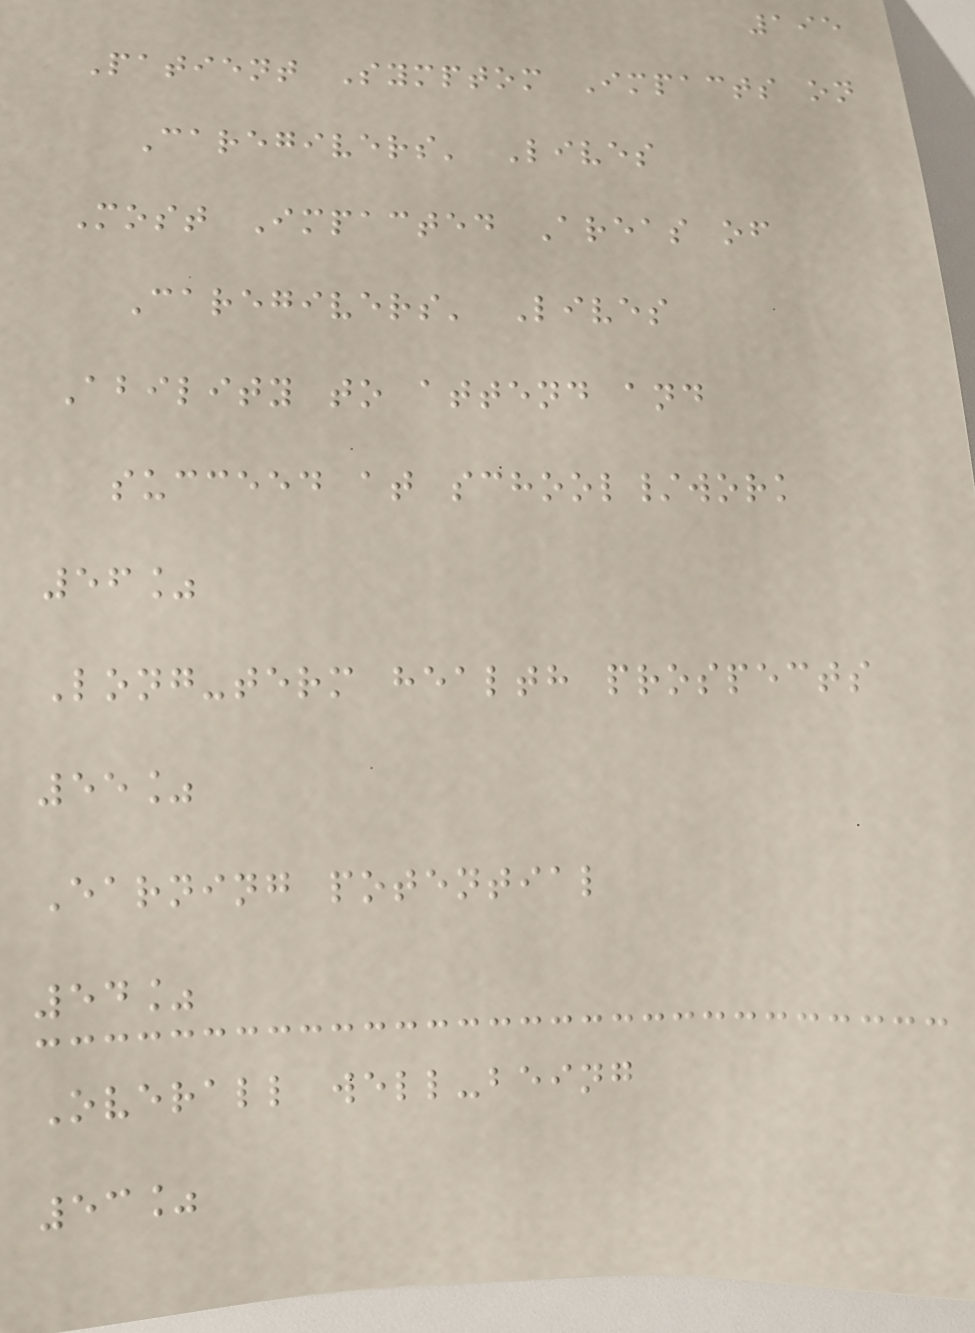195
Patient Symptom Impacts on
Caregivers' Lives
Most Impacted Areas of
Caregivers' Lives
Ability to attend and
succeed at school/work
56%
Long-term health prospects
55%
Earning potential
54%
Overall well-being
53%
